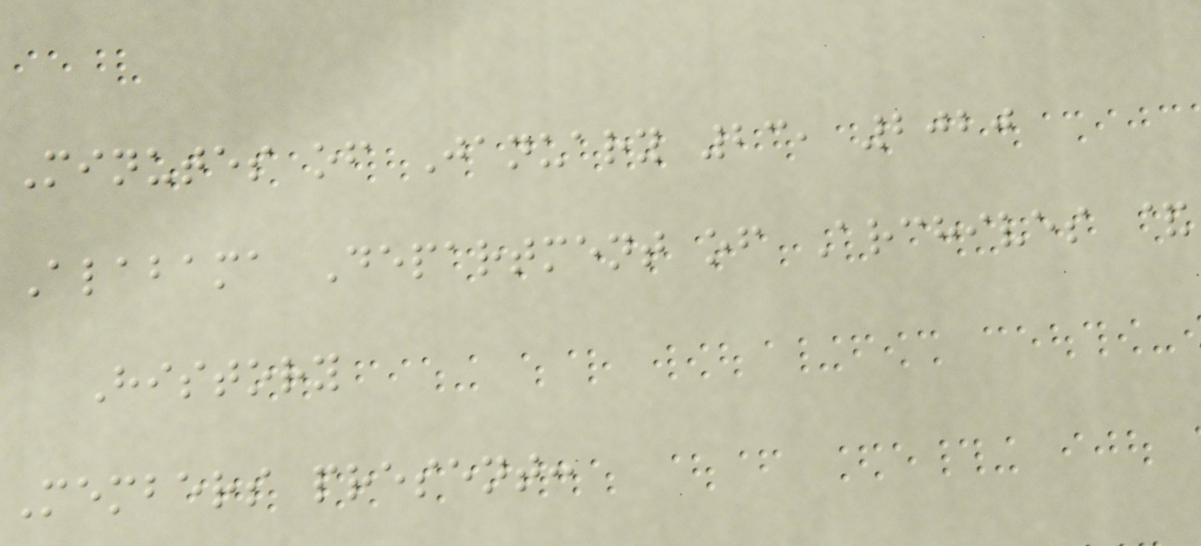Minutes of January 23, 2020
Alabama Department of Archives &
History
Members present:
